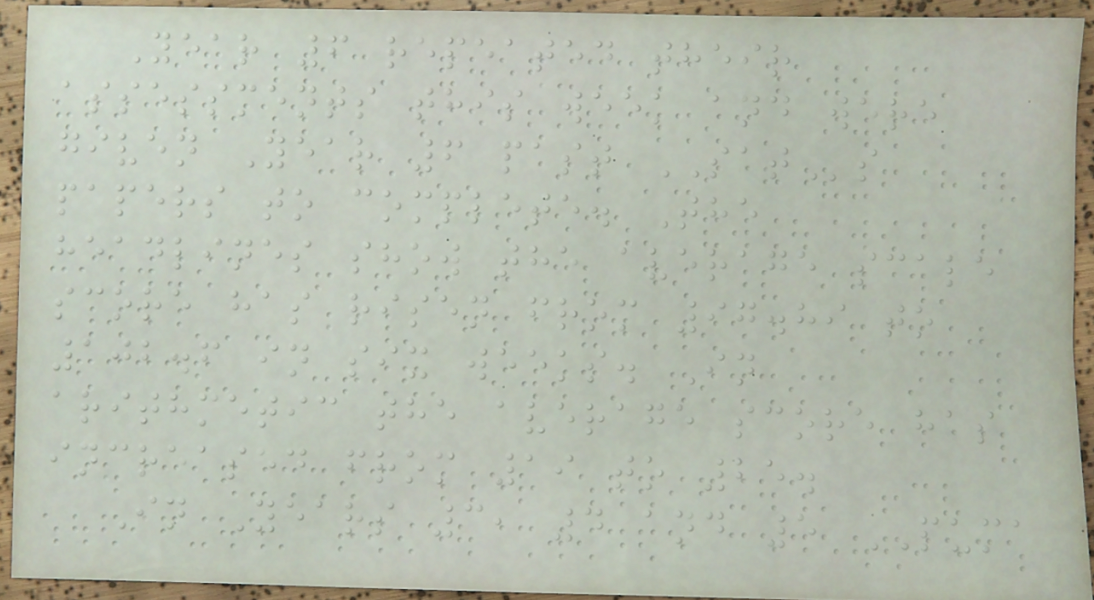Year 6 repeated their
assessments this week and were
given Year 6 past SATs
papers to complete. The
headlines show the average scale
score has risen from 97.89 to
102.6 in six weeks. In
arithmetic the average score has
increased from 19 to 25.
In Years 3, 4 and 5 PUMA
